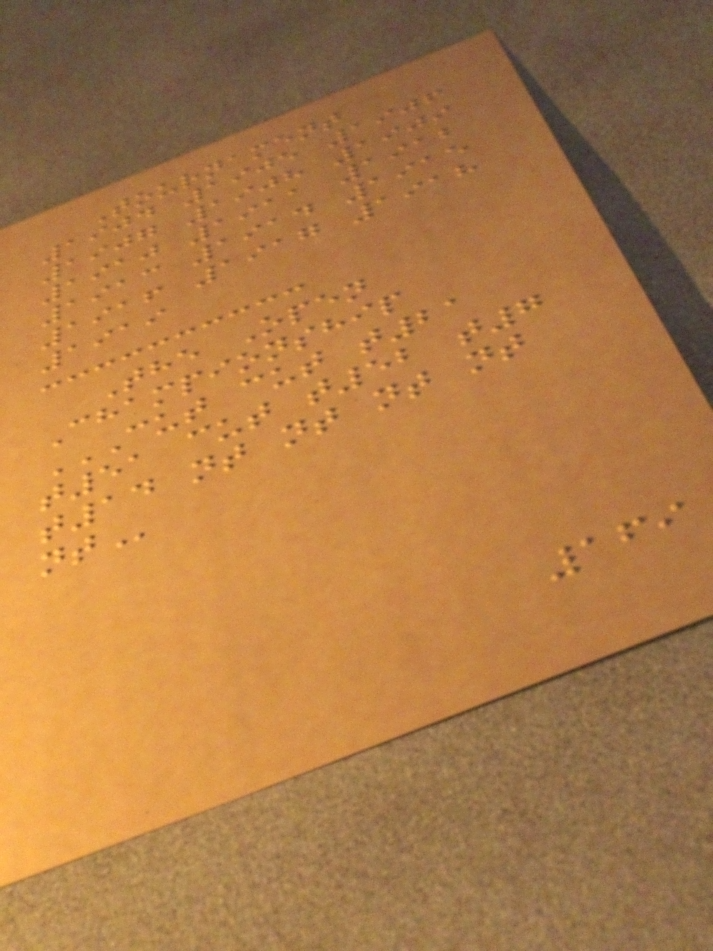Tournament
1904 1905 1906
1907 1908 1909
1910 1911 1912
1913 1914 1915
1916 1917 1918
1919
The Open
Championship
CUT CUT T21
T51 CUT T52 T7
T14 NT NT NT NT
NT
169
